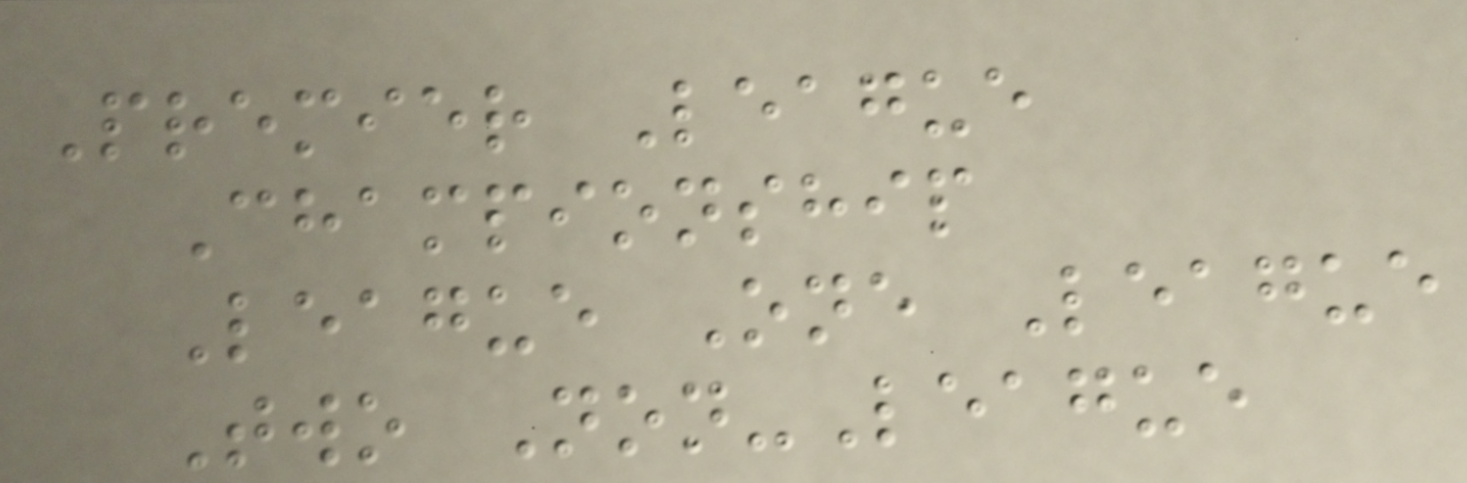Premier League
Championship
League One League
Two Non-League
